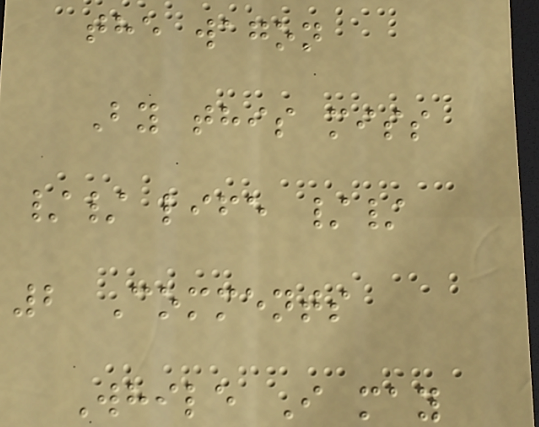the wagon
By this miss
// life //
2 Comments
While I may
